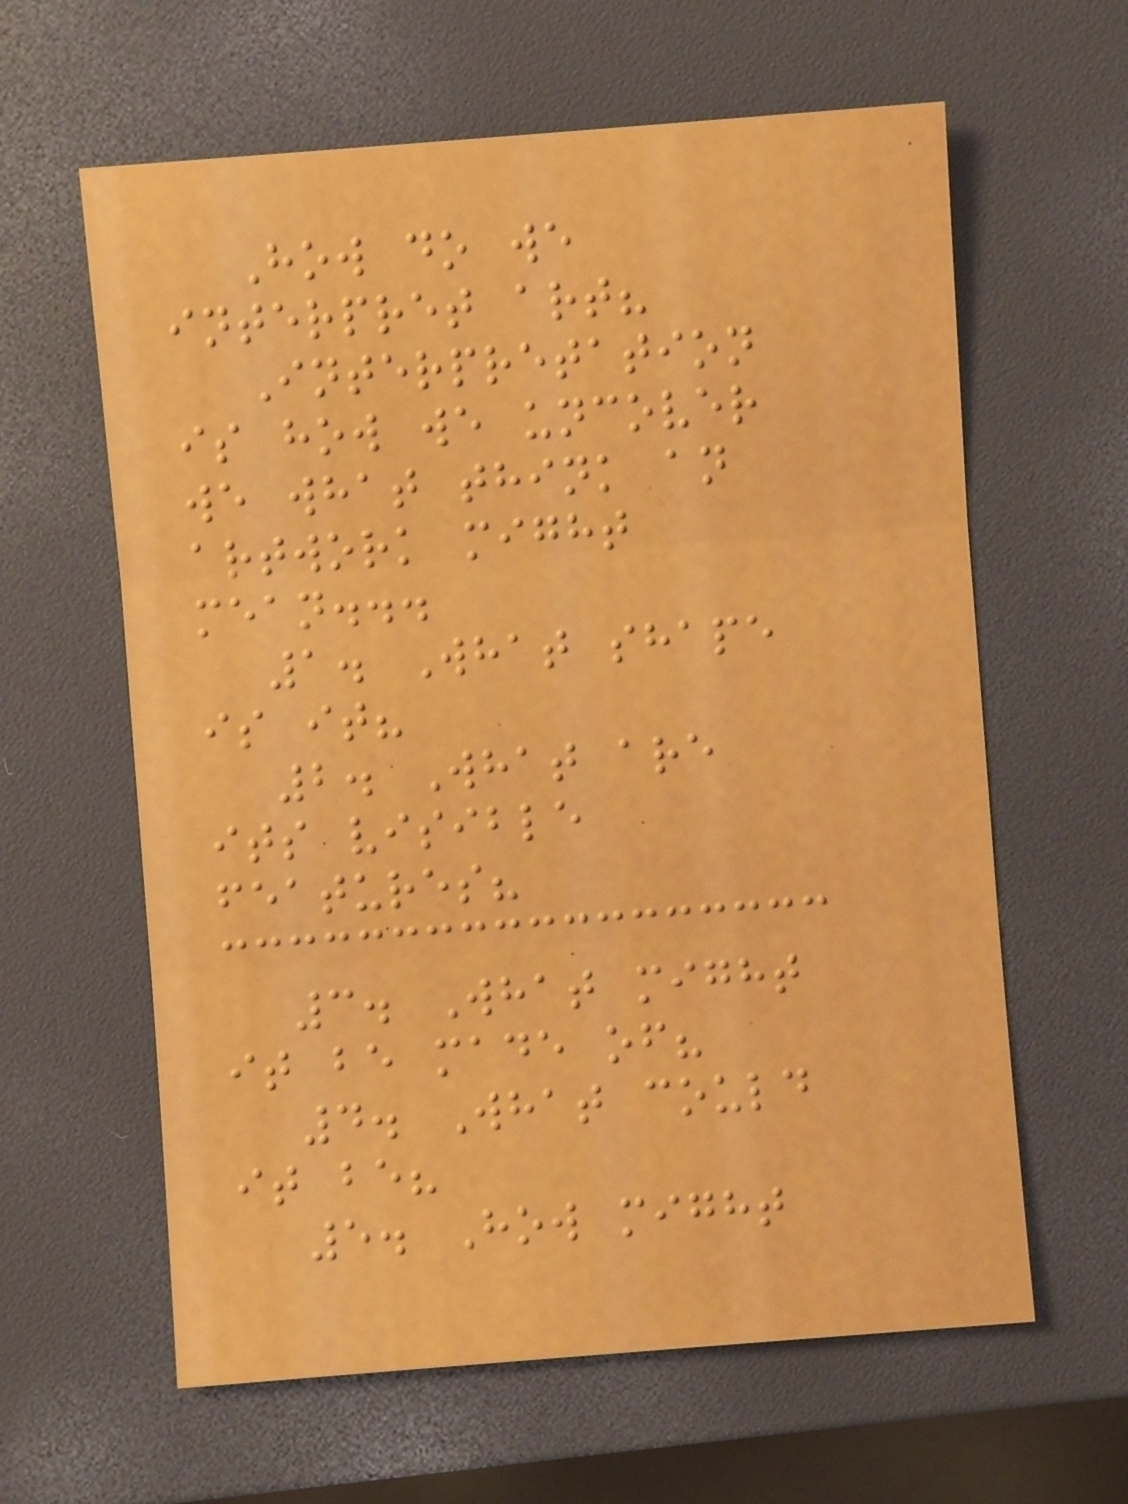How do we
interpret art?
Interpretation
is how we uncover
we what think an
artwork might
mean...
1. What shape
is it?
2. What are
its visible
features?
3. What might
it be made of?
4. What could
it be?
5. How might
